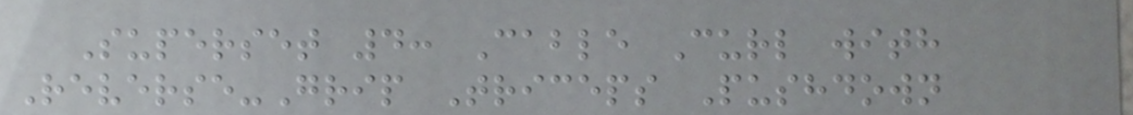Superset 4: Cable Curl with
Reverse-Grip Triceps Pushdown
